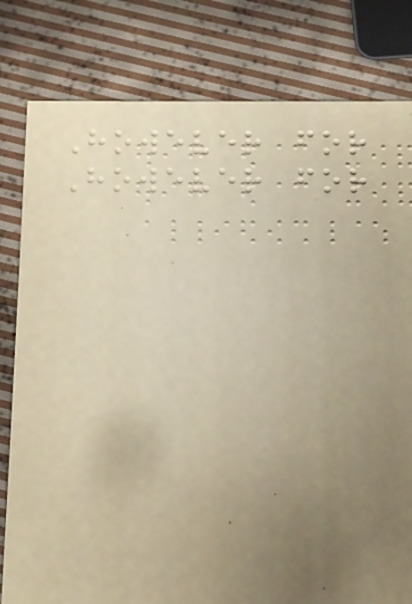However for
However for
